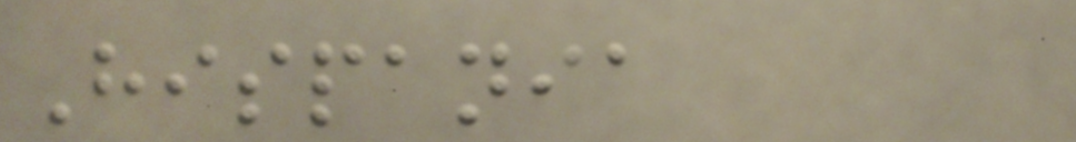Hispania
